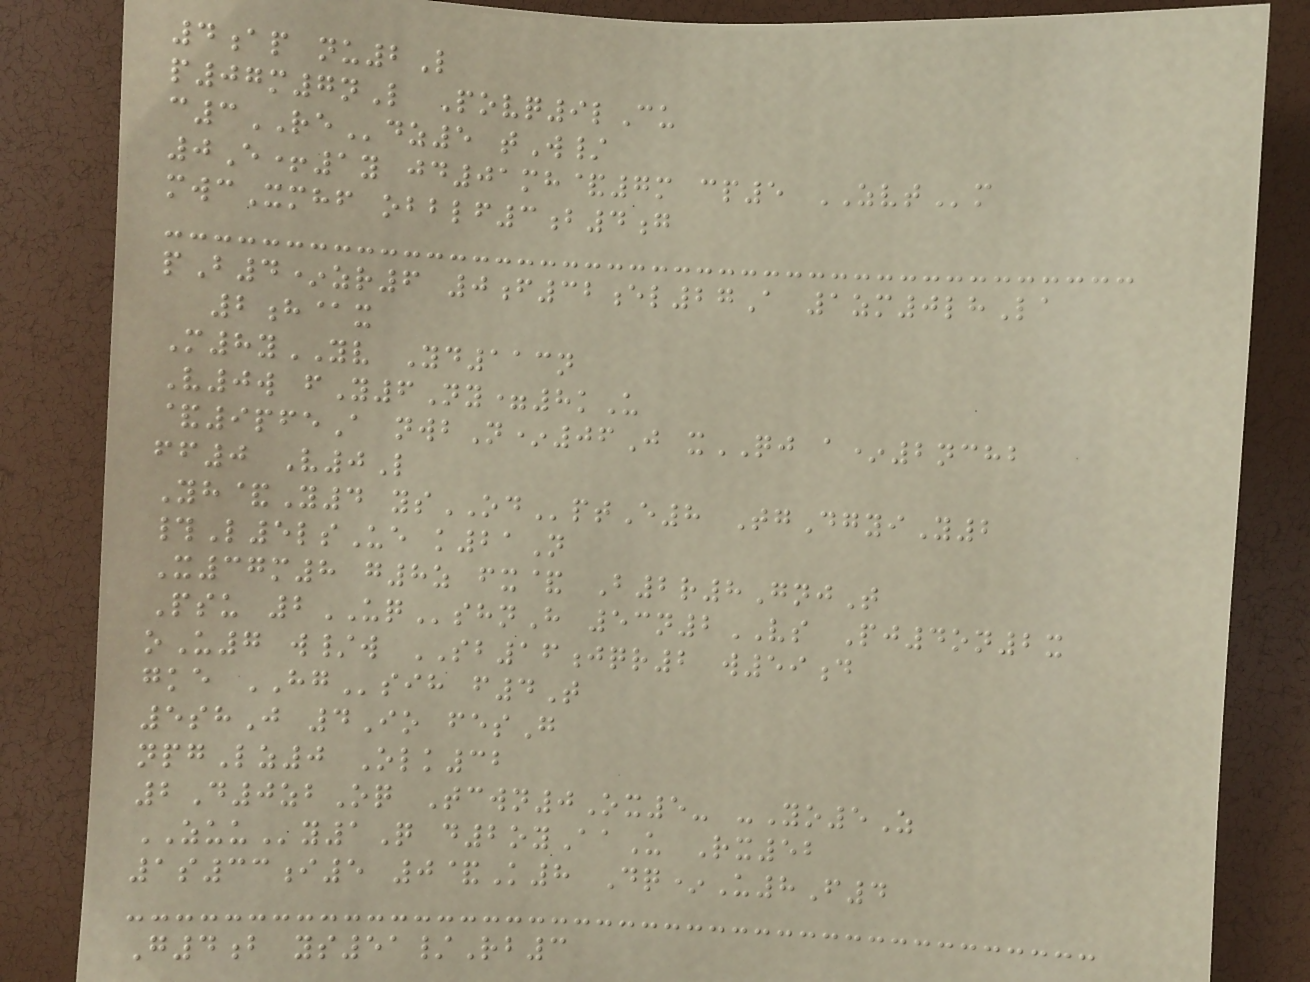4ap nu2L
p07m7nL Povq9lCu
c3REdz5 tW/
0E+1y jd01mh&7m cp5 ZVTm
mwcXmhf obblf3b4g
pB4*zr6 0f32el27A 1zm0lhLa
2h@x
M8yYV Yd113n
V0w fY6Ny=8kU
&9pfeA nwbN*06J xQJ a*2nchb
ff0 V0L
Yh&Y4 ysODptE8 TgDgyiY2
#L5lsUe k21N
X37m8 g8z fx& B2r8GnjT
Psu 2UQshnH 53n2VS Pj4on2x
oU7 w/w SB16jqr2 w59d
gke HGsih f4T
5shJ 4Io fesG
npgLz0 Olk32
2D0zbOq Tcwn0Ox5- -Yo5Z
ZUUy1Q d2oyAaU Rx52
1s33i5 0&K8 Dq*U8F4
G4b ys51/Rb3
